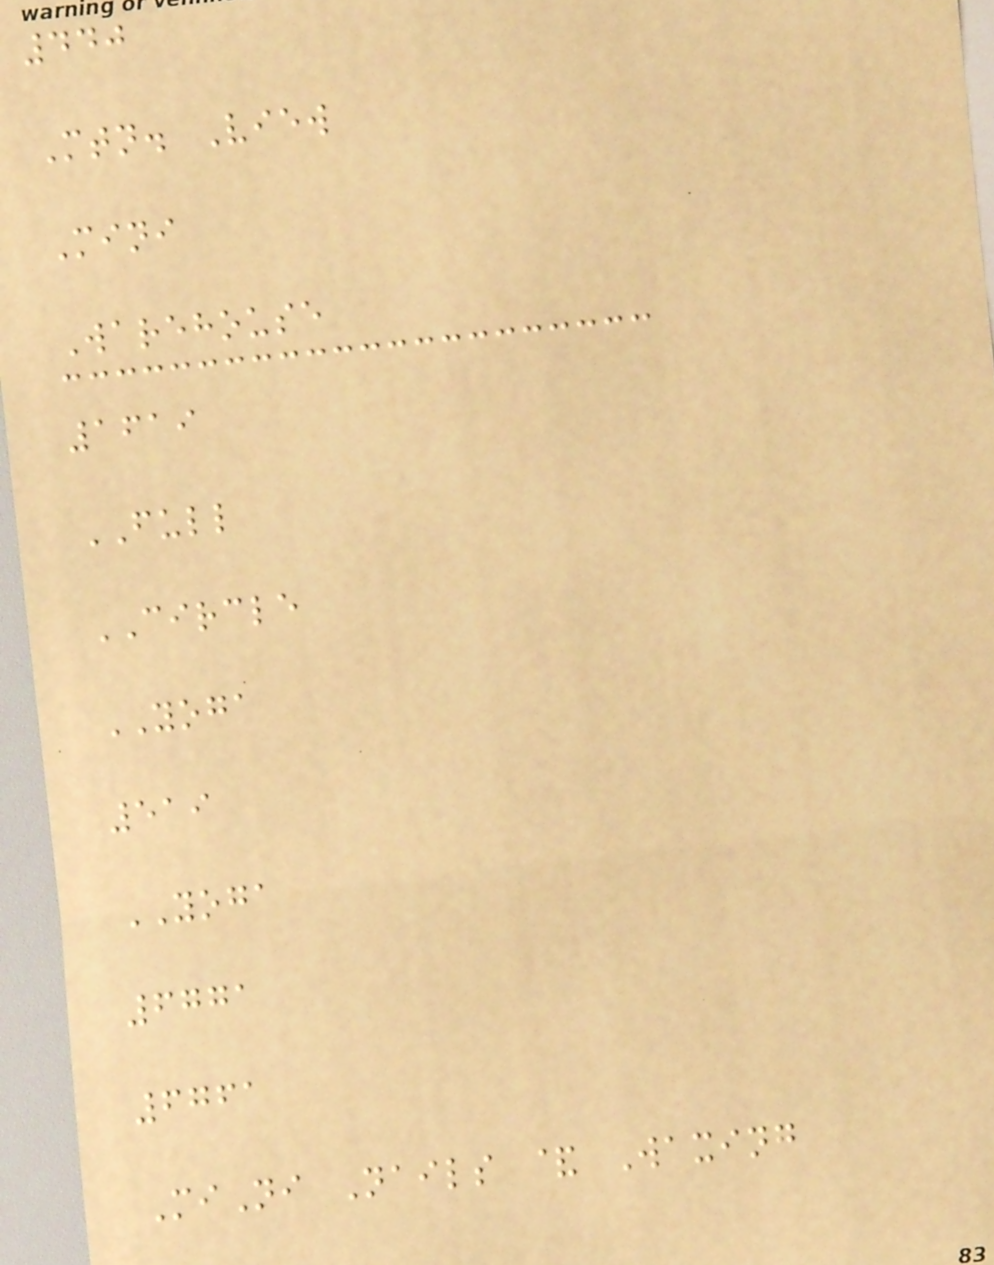440
Mtn. View
Mini
Warehouse
1619
FULL
CIRCLE
YOGA
519
YOGA
6771
6761
MiNi Nails & Waxing
